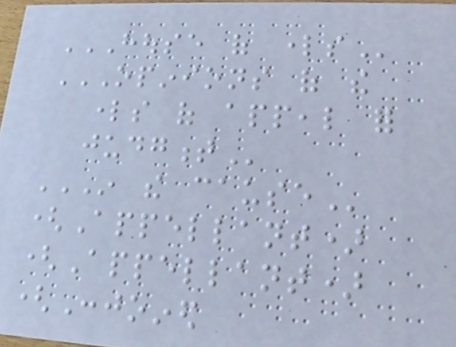HOUSE OF LORDS
OPINIONS OF THE
LORDS OF APPEAL FOR
JUDGMENT
IN THE CAUSE
(Appellant)
(Appellant)
(Conjoined
